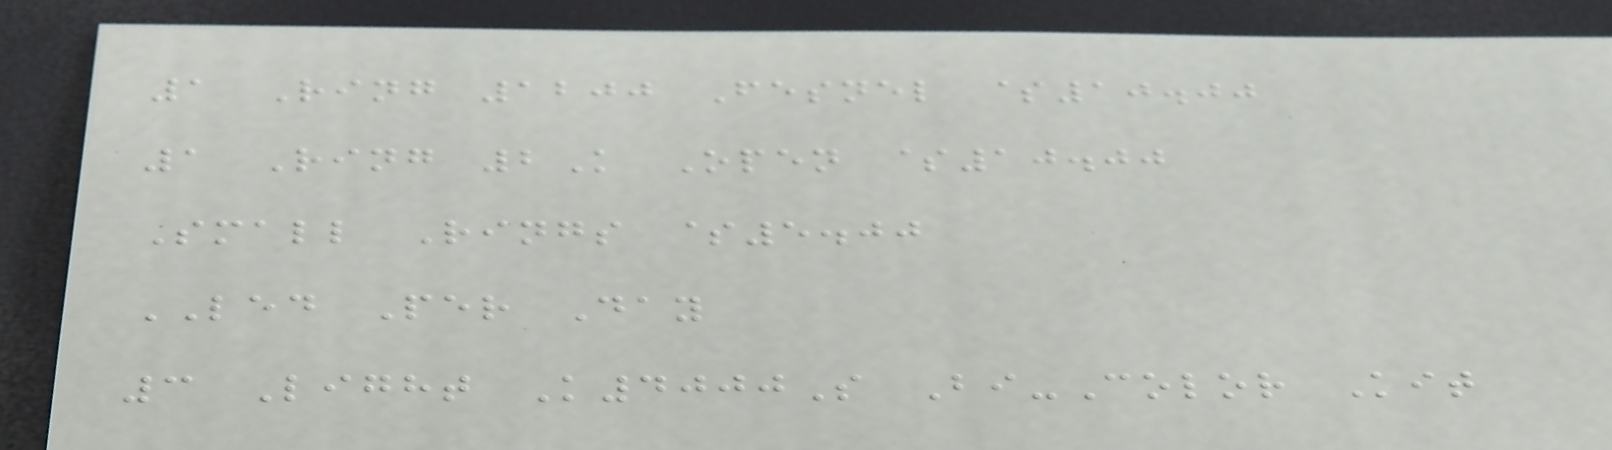1 Ring 1200 Fesnel $10.00
1 Ring 2K Open $10.00
Small Rings $5.00
LED Per Day
3 Light K4000S Bi-Color Kit
